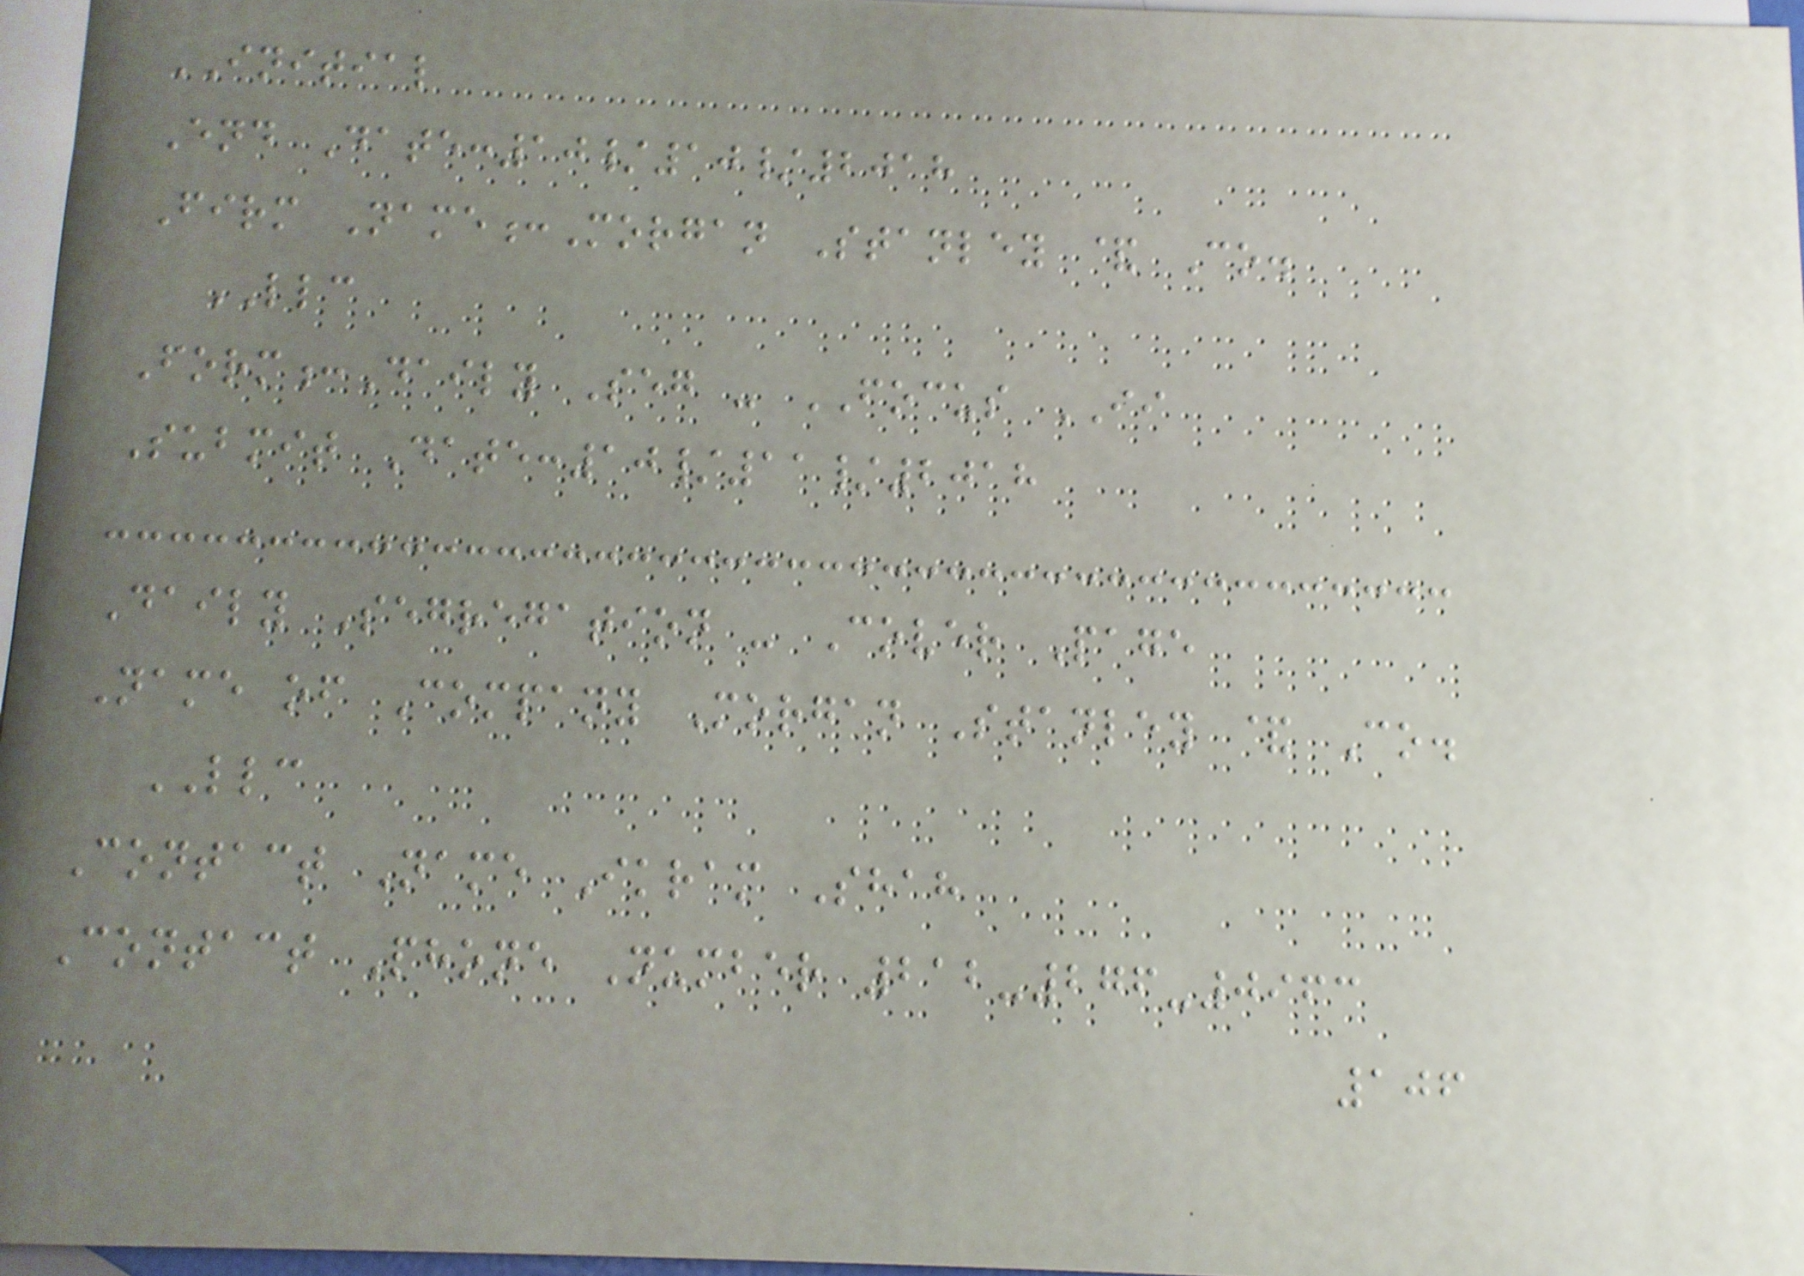INITIAL
End Date:10/10/2018
Firm Name:Morgan Stanley & Co.
LLC
Form:Daily Seg - FOCUS II
Submit Date:10/11/2018
Daily Segregation - Cover Page
Name of Company Morgan Stanley & Co.
LLC
Contact Name Ikram Shah
Contact Phone Number 212-276-0963
106
